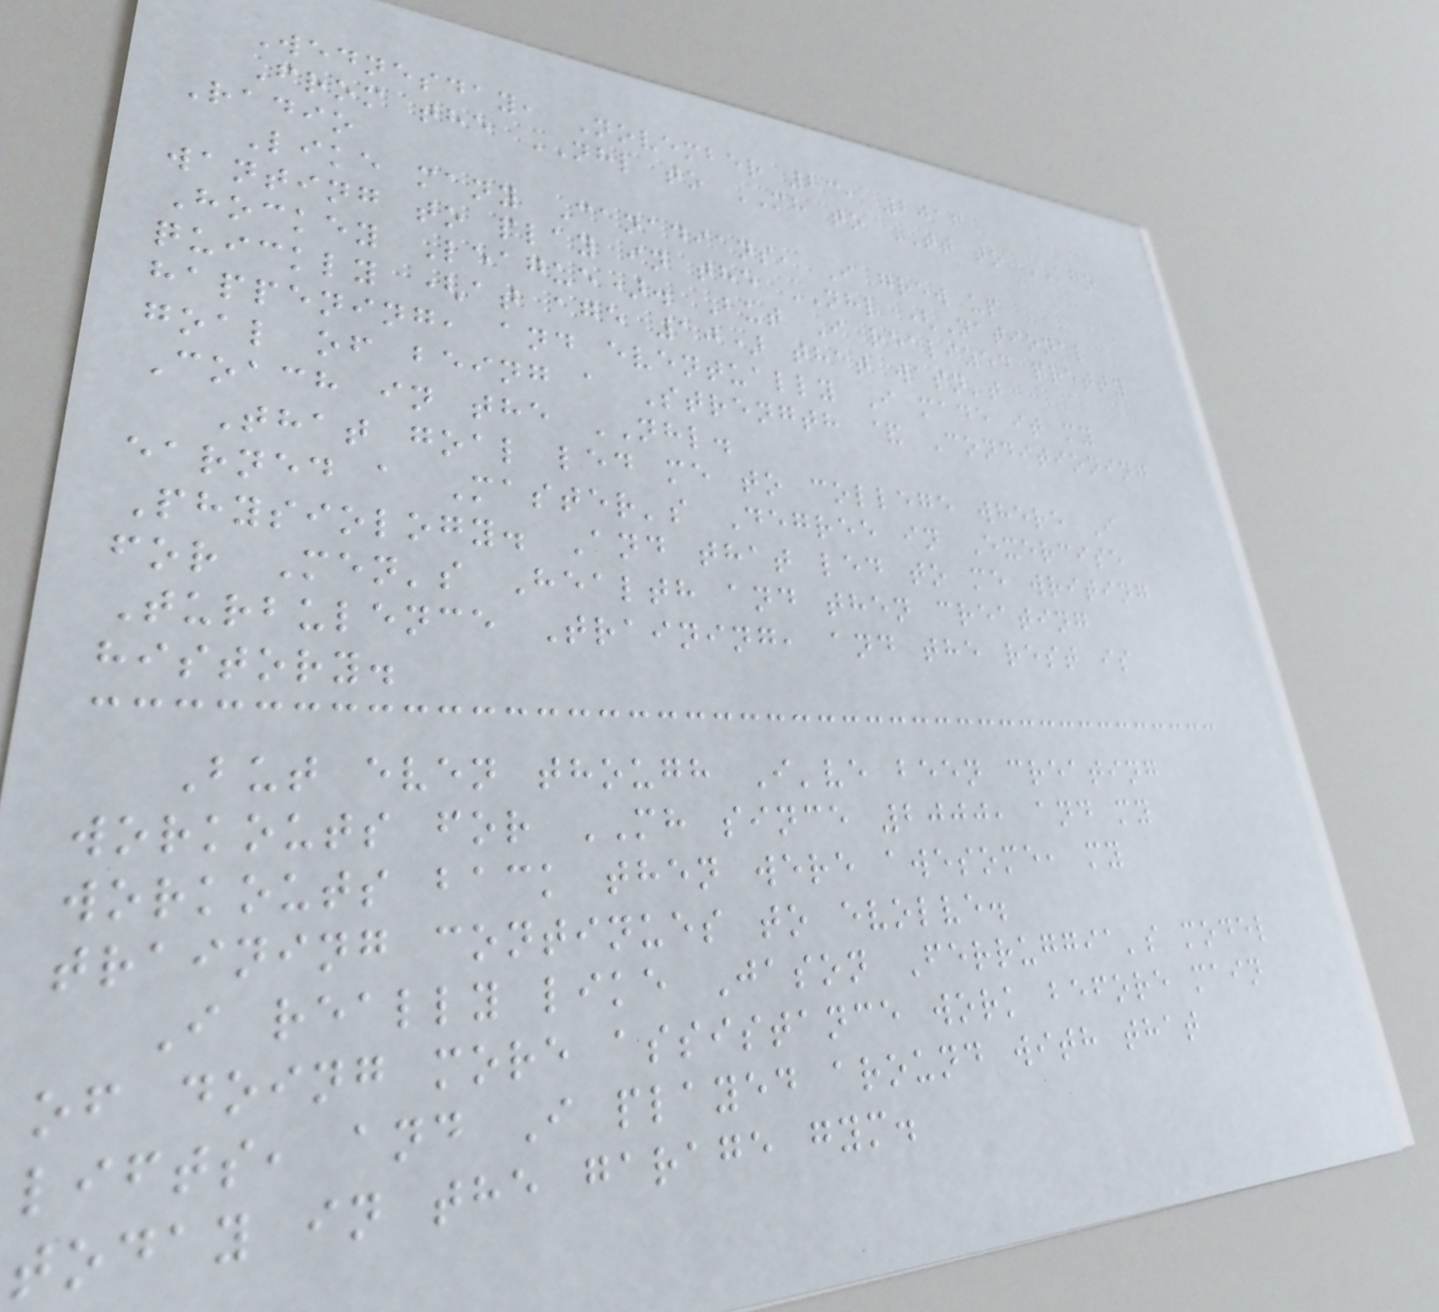Wednesday, November 23, 2016
From the NHL to MH to TT to KGO
Radio
Like many Canadians, I grew up
wanting to play in the NHL (National
Hockey League). But I realized pretty
quickly (at age 10) that wasn't
happening, and eventually I made it my
goal of being a Strength & Conditioning
Coach in the NHL.
That goal led me to college where I
earned a Master's Degree in Exercise
Physiology. And that led to me writing
for Men's Health and then creating
Turbulence Training, and the rest is
history.
But even though I've been creating
workouts for MH since 2000, and my
workouts back then were awesome, my
training continues to evolve.
I really like Jason Ferruggia's model
of doing more assistance work before main
lifts, and I played around with that
today in the garage gym.
